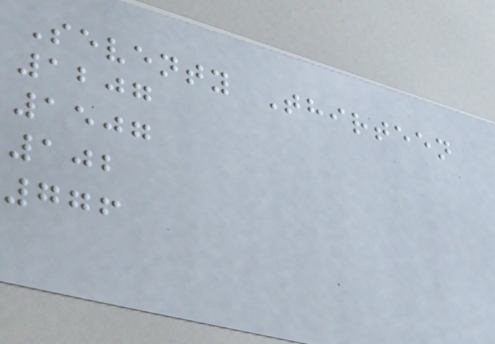Seventy Thirteen
1207
1507
102
776
